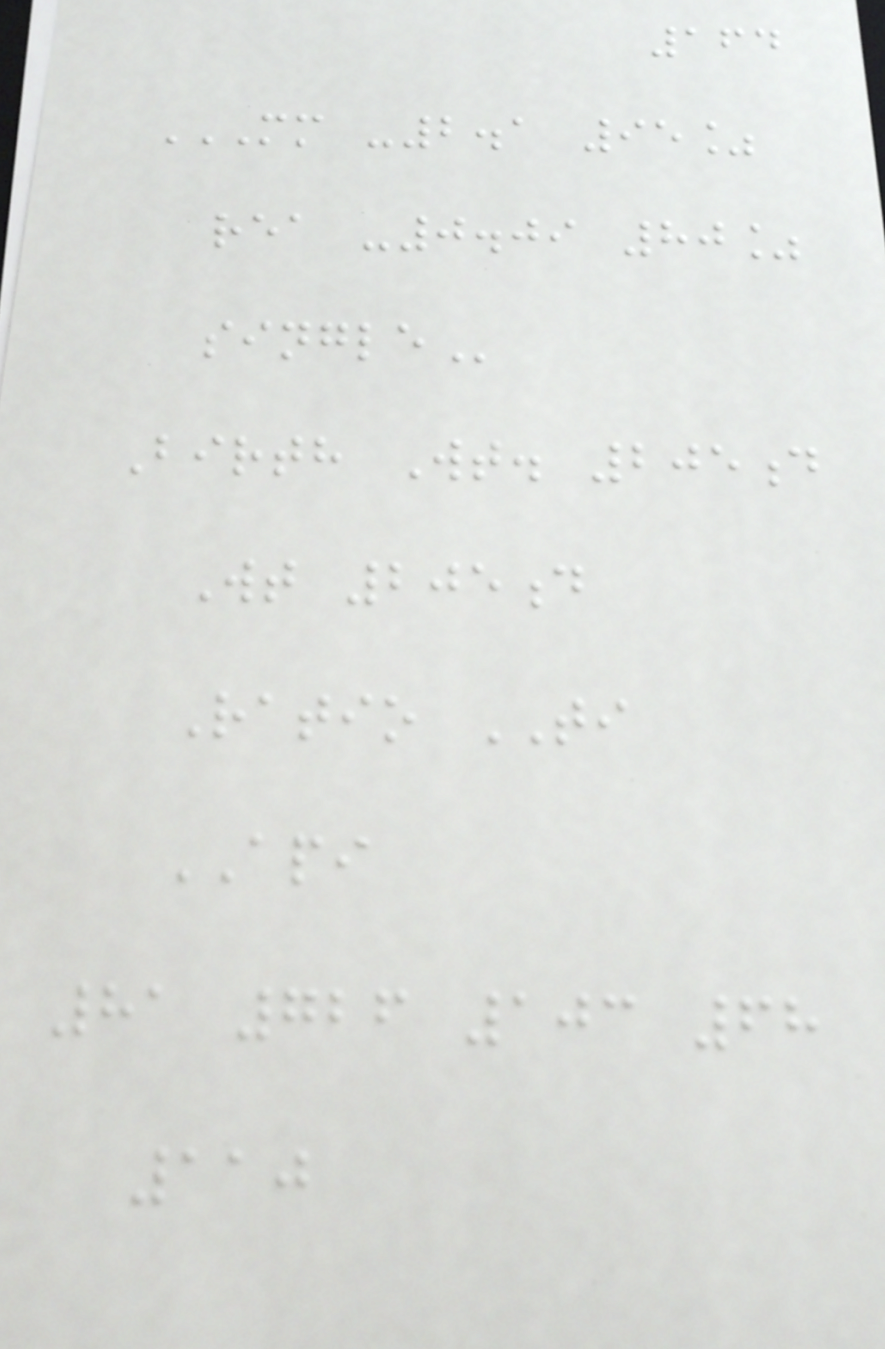164
MM -2.1 95%
REA -0.09 80%
SINGLE
Birth Wt. 205d
Wt 205d
Ratio TI
API
81 726 103 68
110
